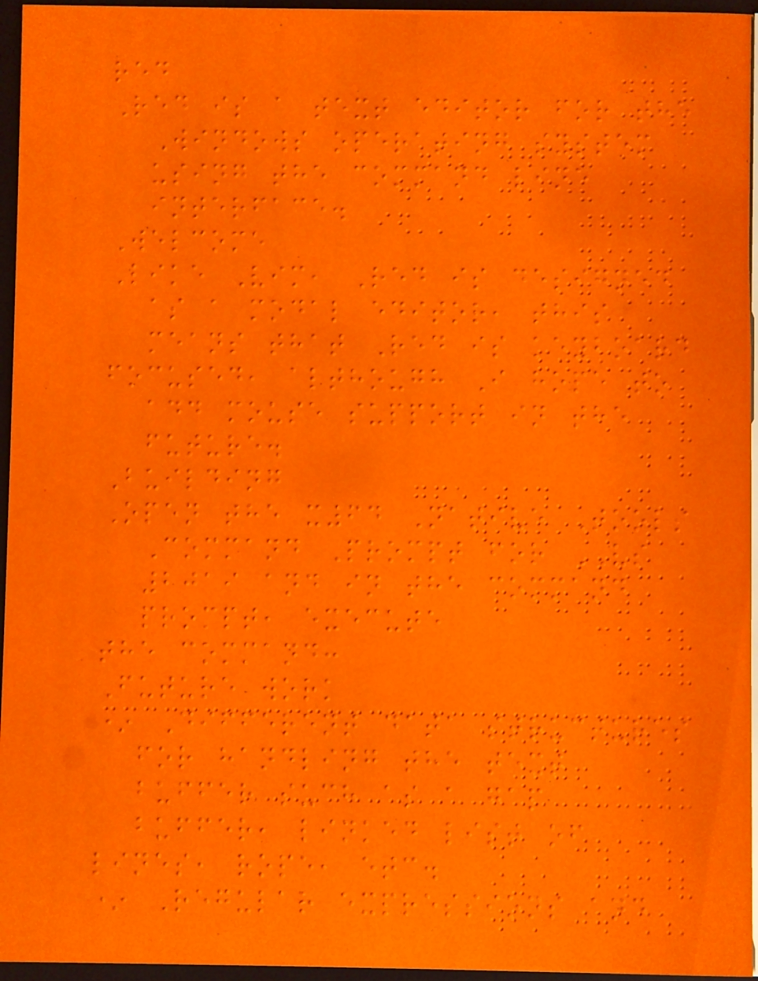red
Red is a text editor for the
Windows operating system
using the command line
interface.
Welcome
Like Vim, Red is designed
as a modal editor, this
means that Red is keyboard
focused, although I hope to
add mouse support in the
future.
Building
Open the x64 Native Tools
Command Prompt for VS
2019 and in the command
prompt, execute
the command:
Future work
* Different data structures
for handling the text
buffer such as a gap
buffer, linked list of
lines, rope, etc.
* Regular expressions and
